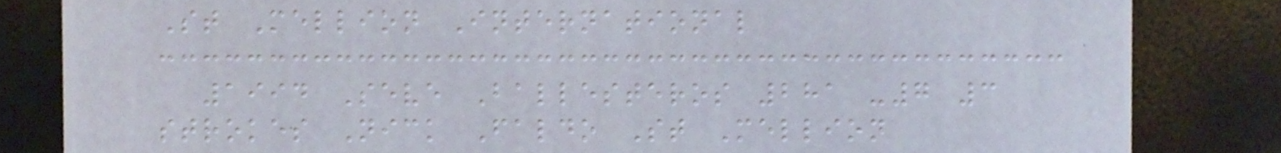St Mellion International
1994 Seve Ballesteros 281 -7 3
strokes Nick Faldo St Mellion
